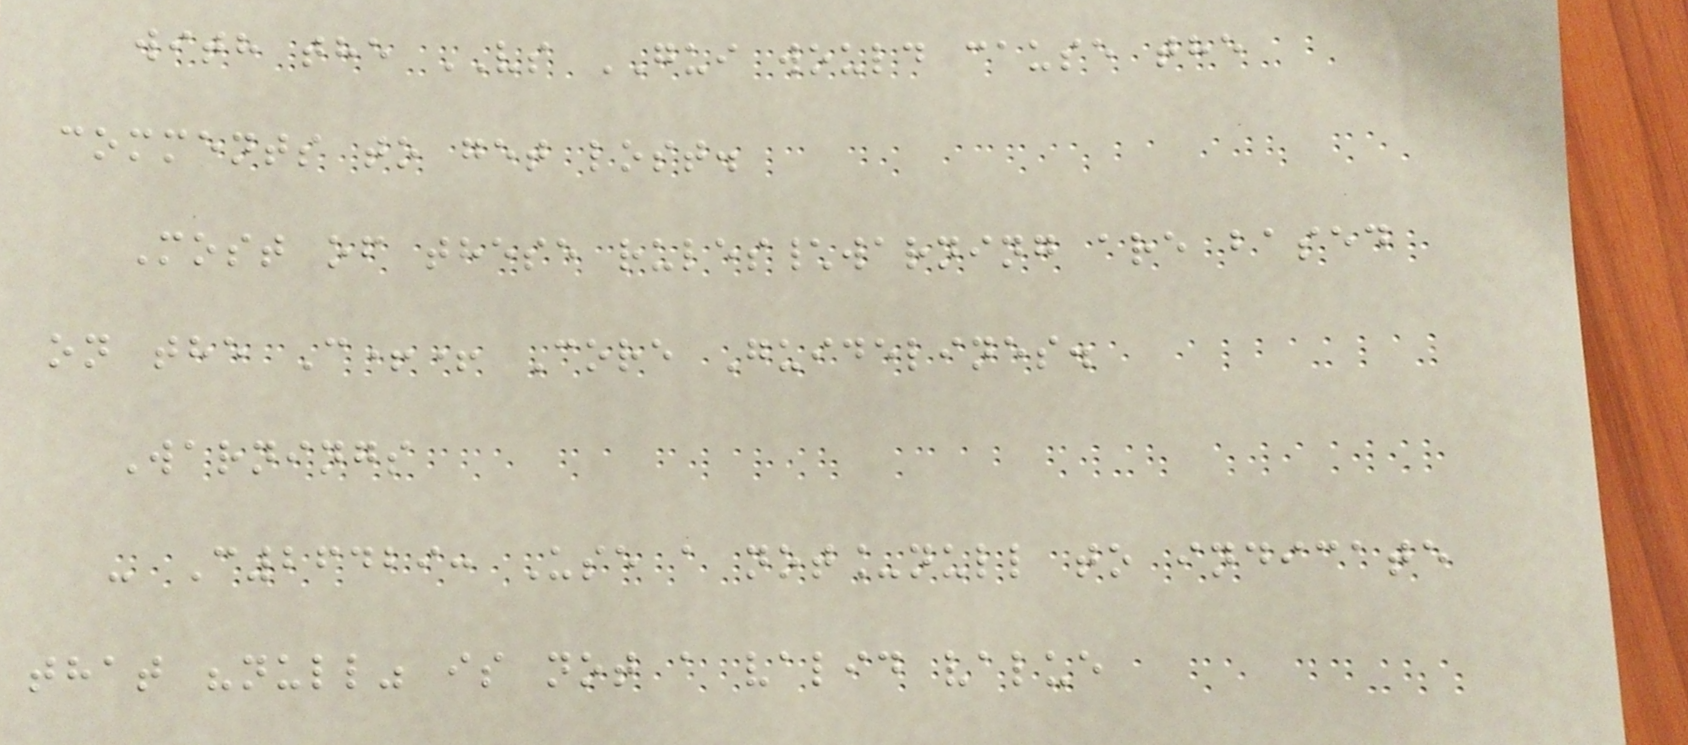with the VS GUI would cause the
comments to get lost.
Most of these rules\warning are based
on the C++ Core Guidelines.
Warnings
- C26429: Use a not_null to indicate
that "null" is not a valid value
